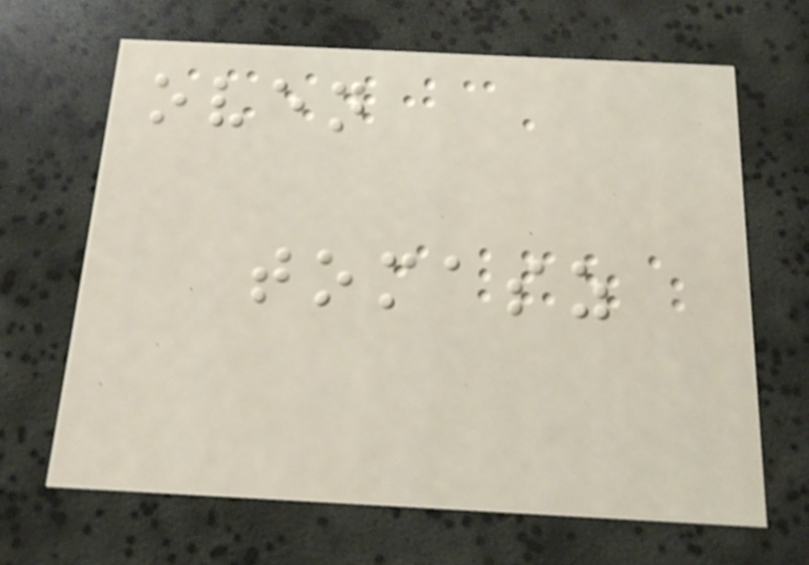oven
tomasz
